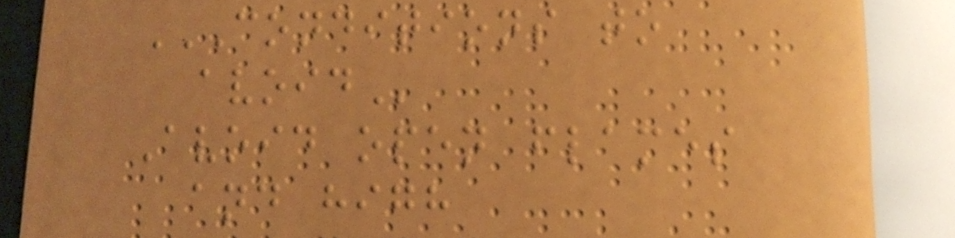CONDITIONS TO
AVOID
Avoid open flames
and high
